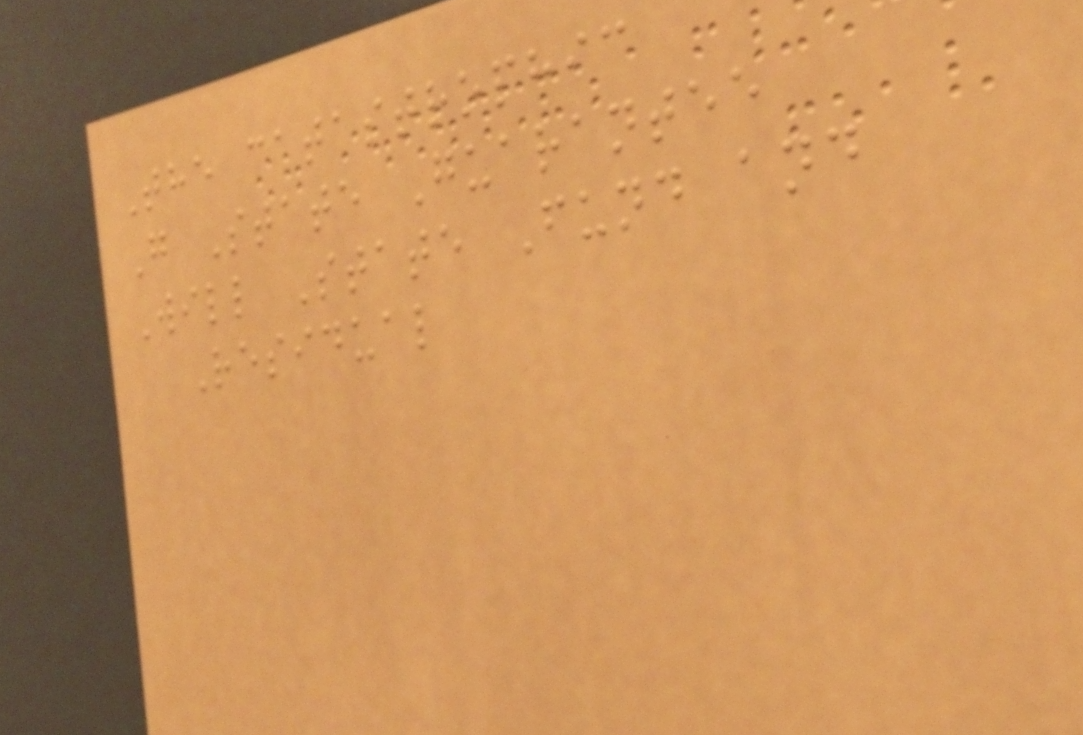The catastrophic
G State Guarantee
Will State Fund and
Residual
